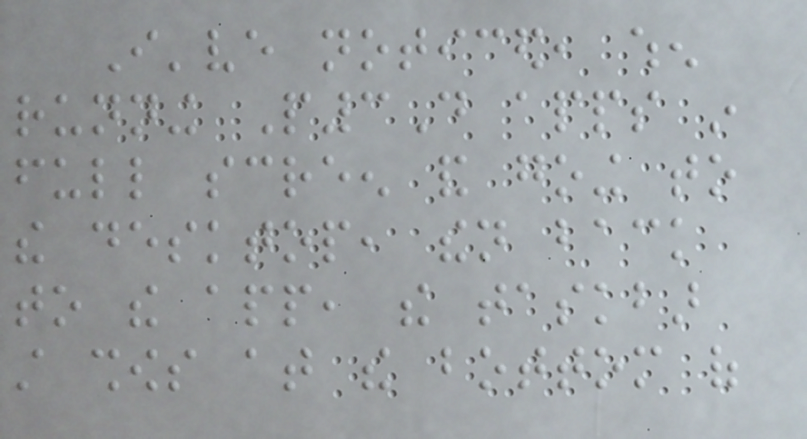I've noticed, when
running P3D apps in
full screen and going to
the desktop, then back
to the app, the taskbar
still shows at the bottom of
